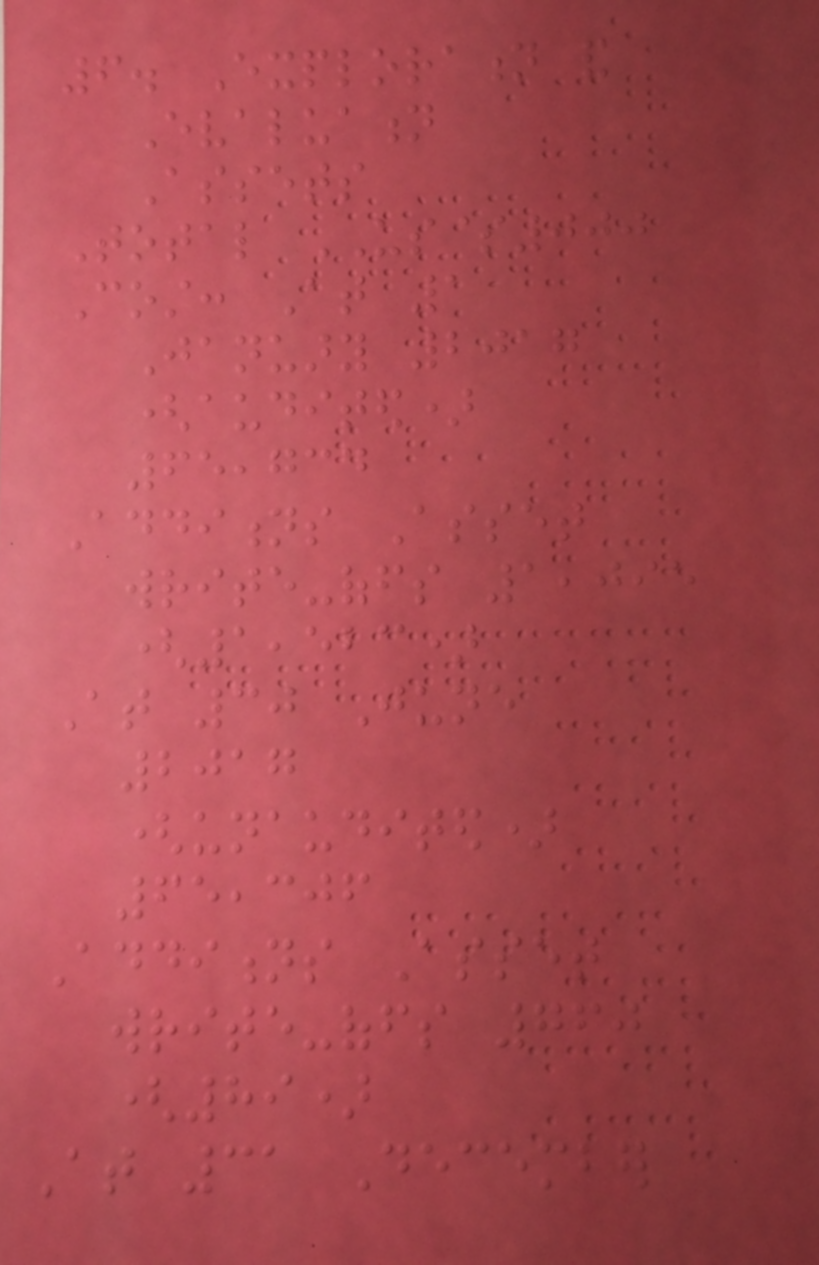6. Exploration and
Evaluation
Assets
Total US$000
Cost: At 1
January 2017
(audited)
65,734
Additions Asset
write-offs 1,095
(1,523)
At 30 June
2017
(unaudited)
65,306
Additions Asset
write-offs 760
(89)
At 31 December
